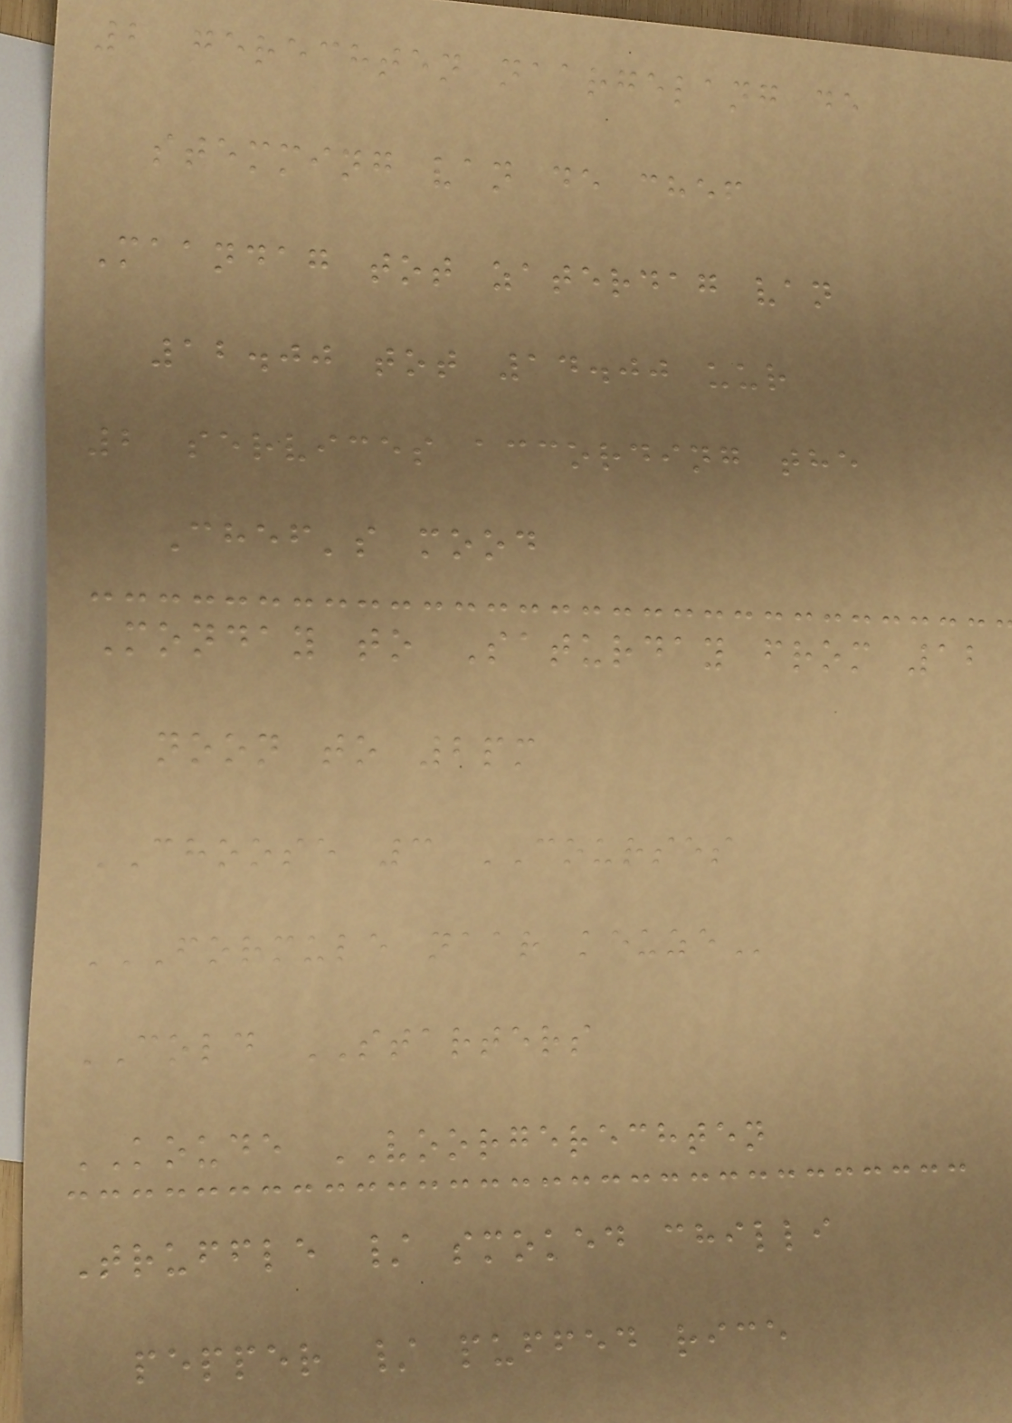2 gerechten naargelang de
stemming van de chef
Maandag tot zaterdag van
12.00 tot 14.00 uur
2 services according the
Chef's mood
Monday to Saturday from 12
noon to 2pm
CHOOSE 3 COURSES
FORMULE NAAR KEUZE
COLD STARTERS
KOUDE VOORGERECHTEN
Truffle / smoked chilli
pepper / puffed rice
